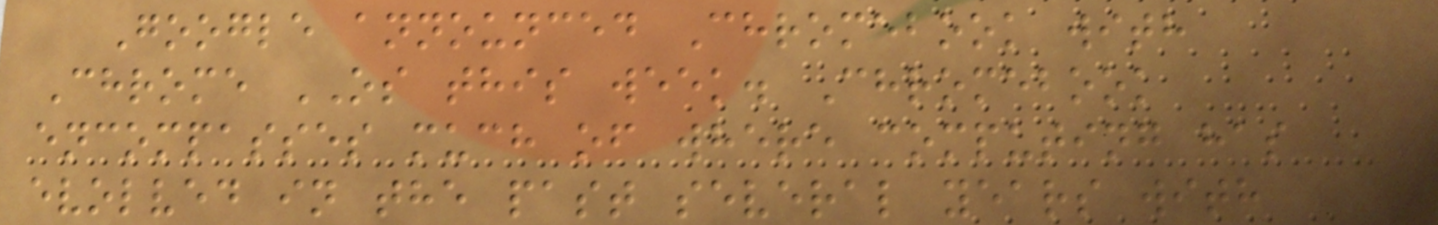Google announced Chromebook with
Chrome OS this week. Chromebook
encompasses much of where computing has
evolved in the past several years with
